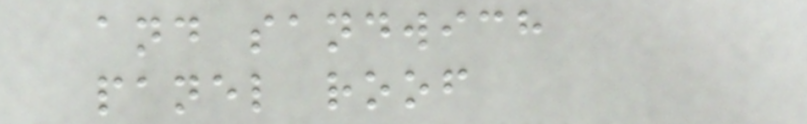and sandwich
panel roof
